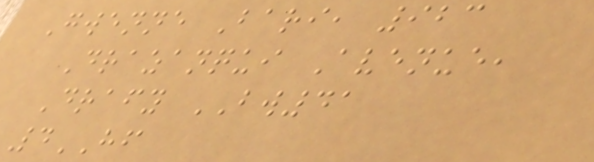Gwenne Bari, 923
Drazanqui Avenue,
Drafy BW41
4HF
